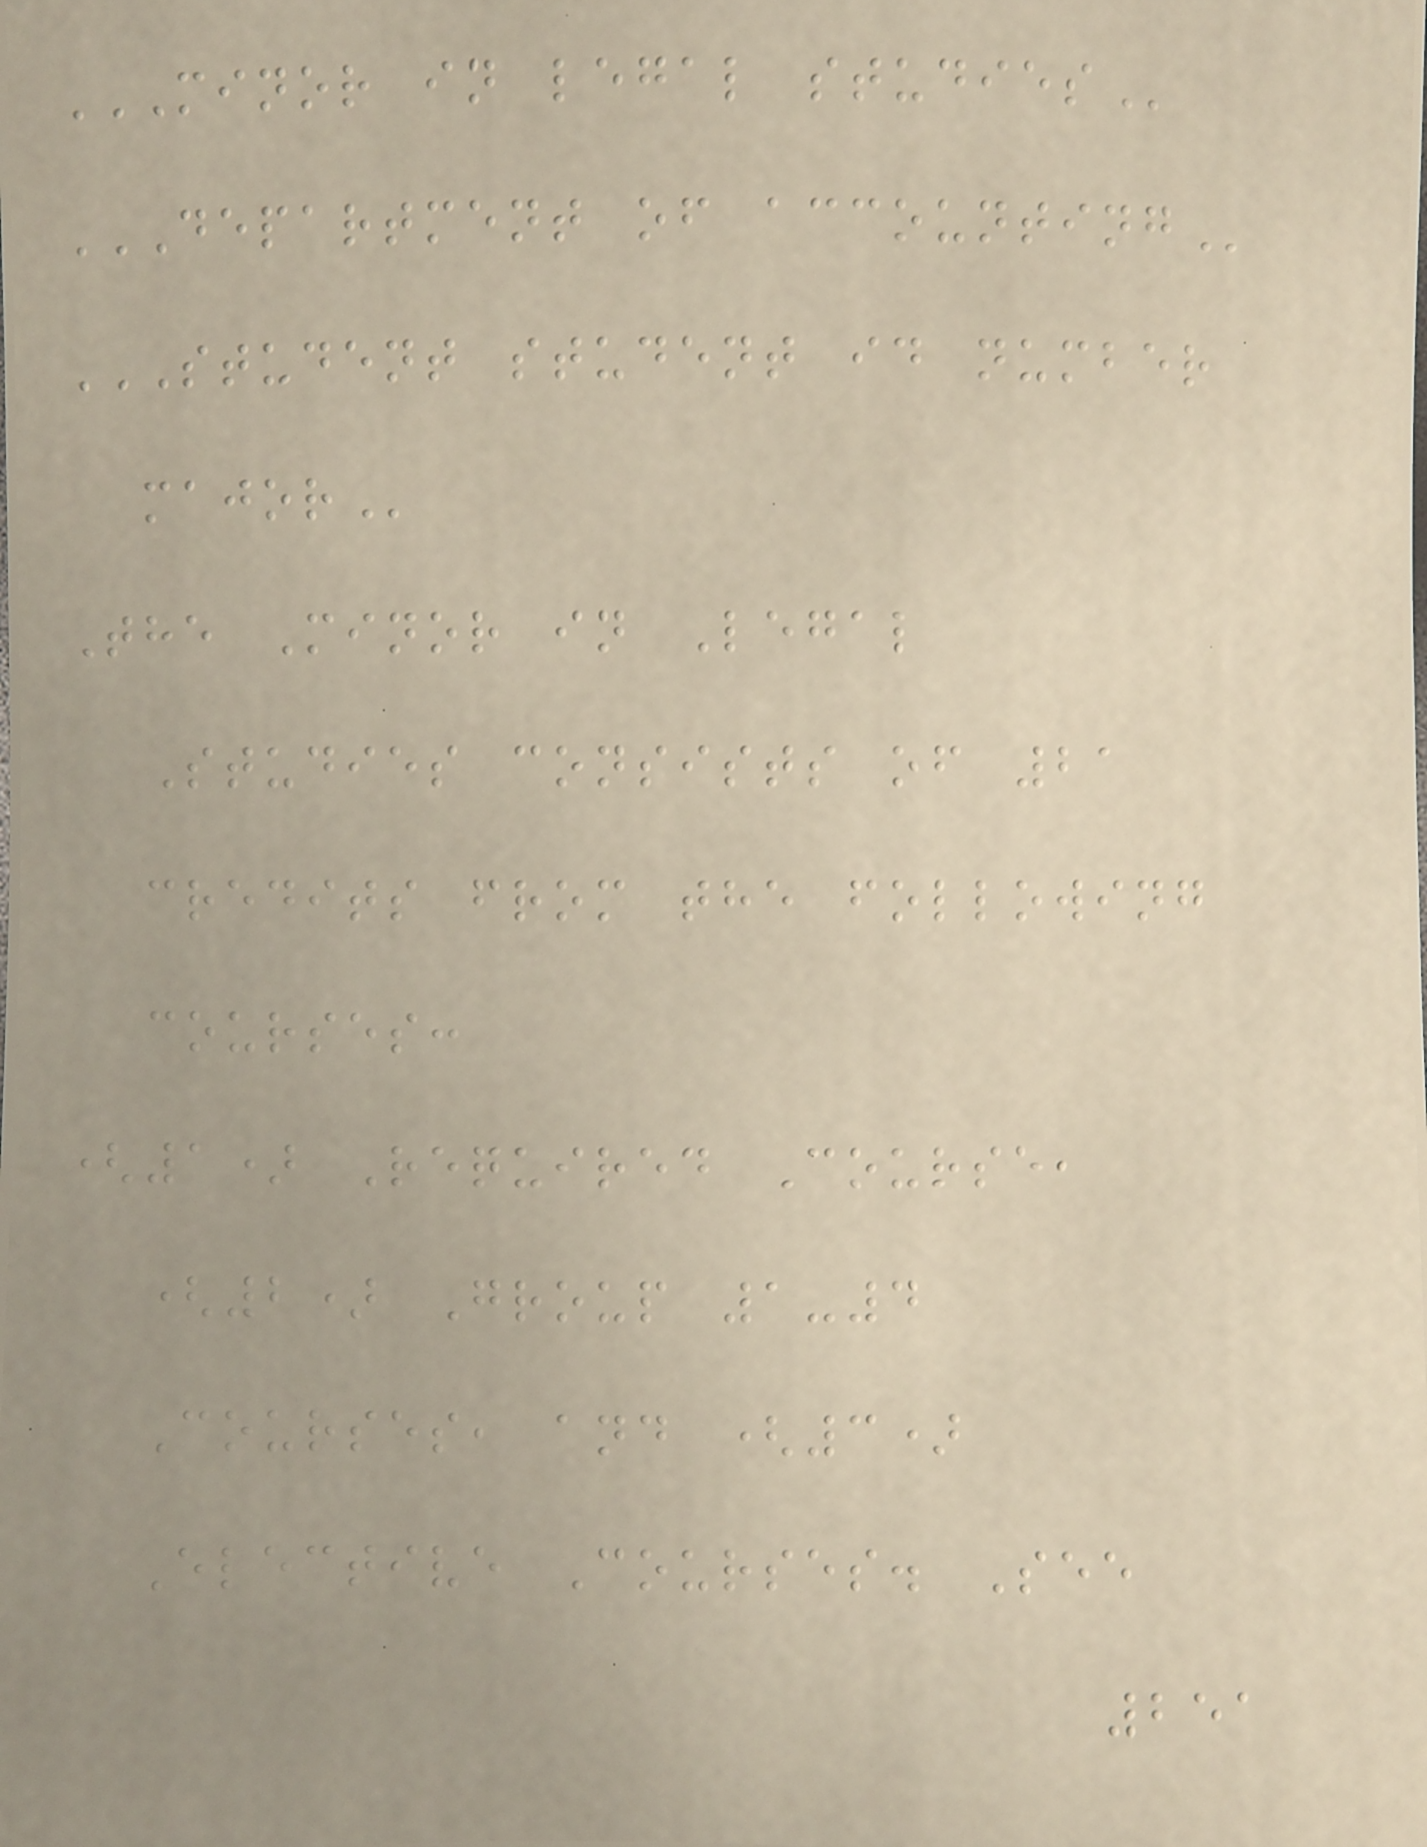MINOR IN LEGAL STUDIES
DEPARTMENT OF ACCOUNTING
STUDENT STUDENT ID NUMBER
MAJOR
The Minor in Legal
Studies consists of 21
credits from the following
courses:
(1) Required Course,
(2) Group 1-4
Courses, and (3)
Elective Courses. See
251
